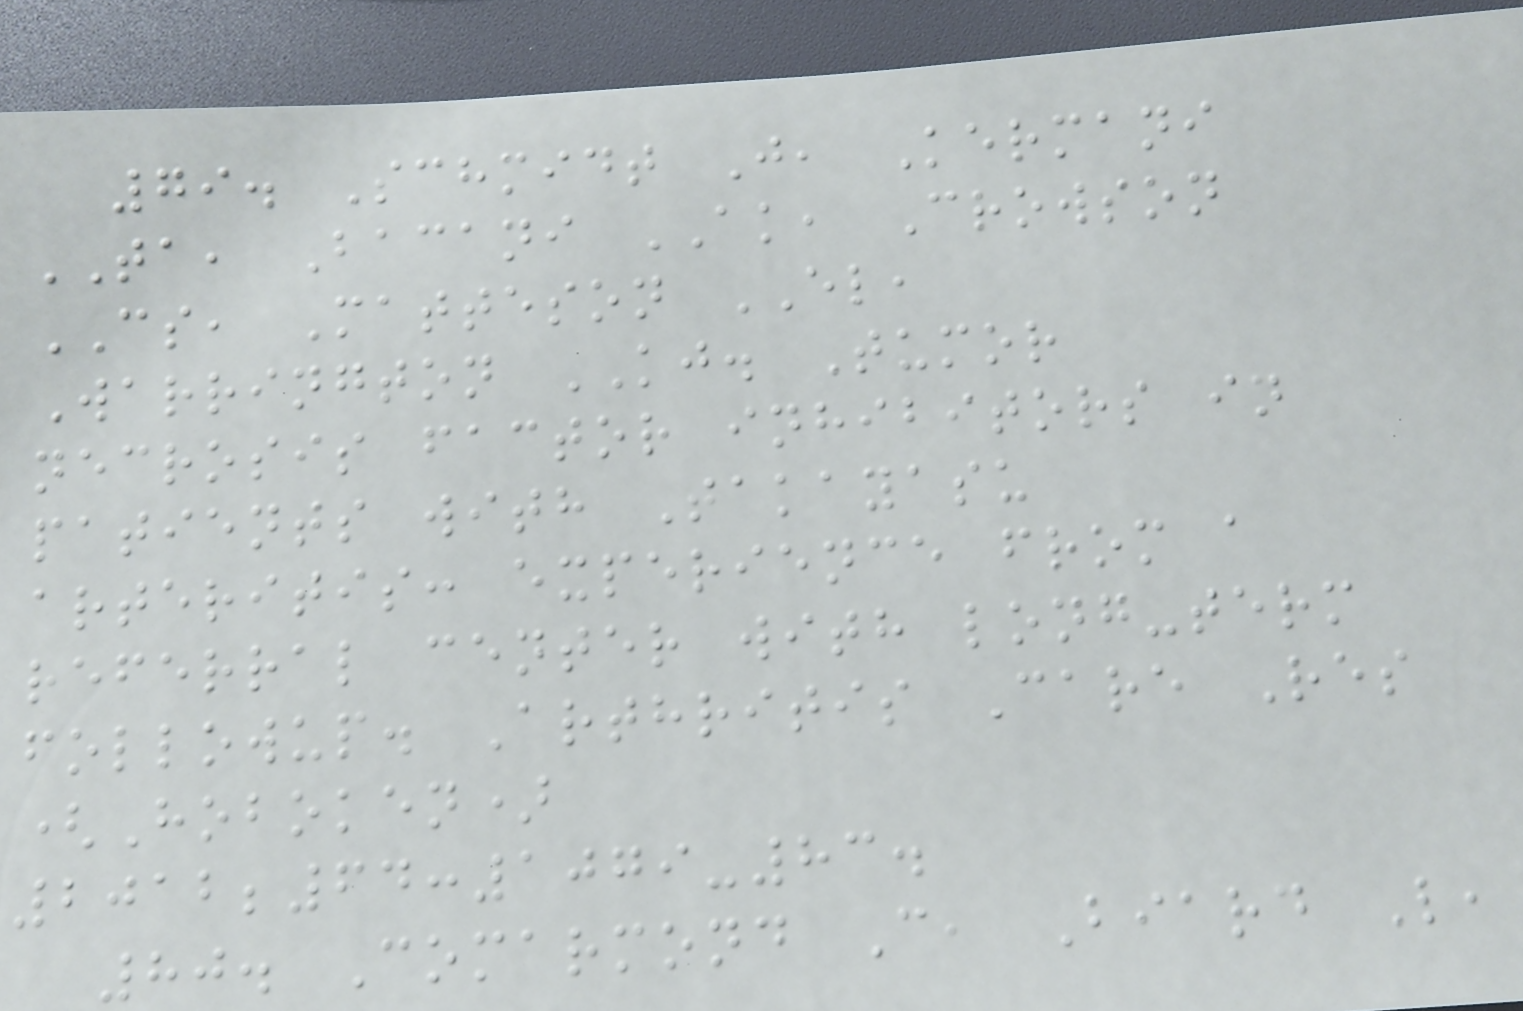79. Schmidt J, Kermani
TA, Bacani AK, Crowson
CS, Matteson EL,
Warrington KJ. Tumor
necrosis factor inhibitors in
patients with Takayasu
arteritis: experience from a
referral center with long-term
followup. Arthritis Care Res
(Hoboken)
2012;64:1079-83.
80. Comarmond C, Biard L,
